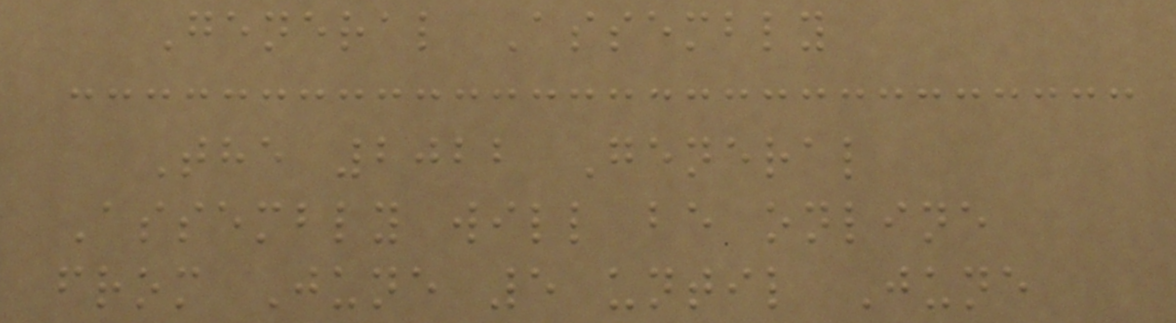General Assembly
The 2022 General
Assembly will be online
from June 5 until June
